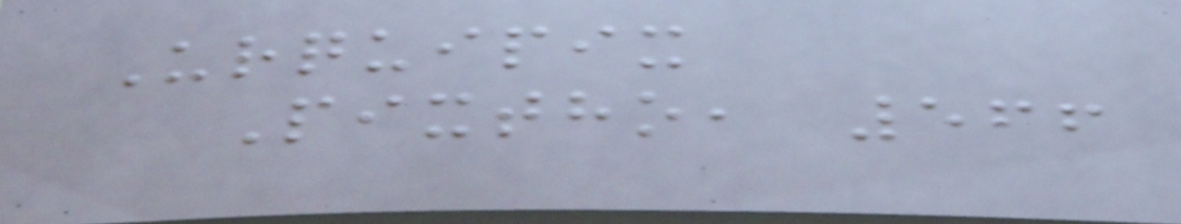Urquipix
Pixtho, 566
